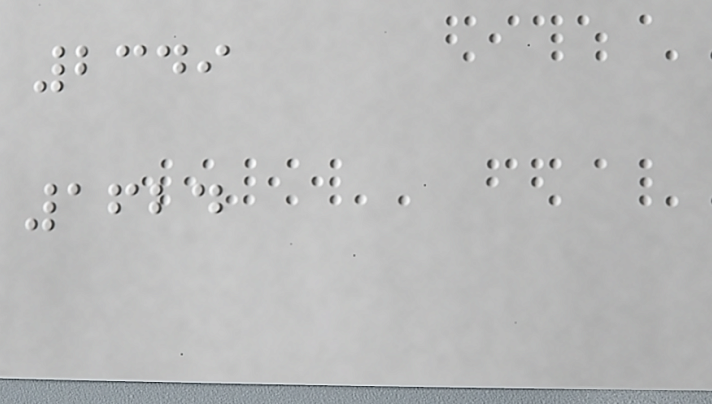2349
1624
